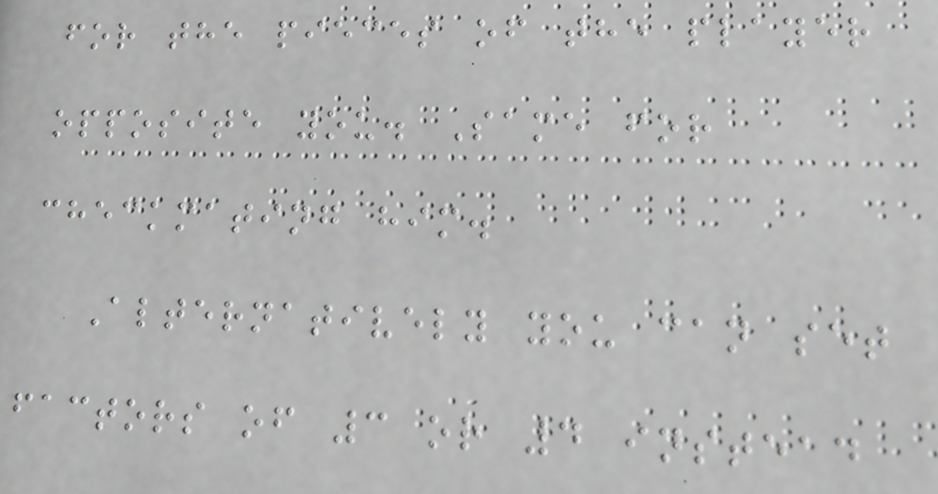for the pieces of the player
opposite you. Same for
checkmating him.
Alternatively you can set
factors of 3 or 4 instead
